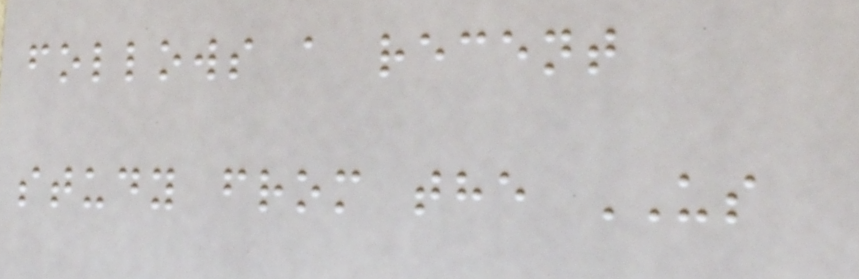follows a recent
study from the US
